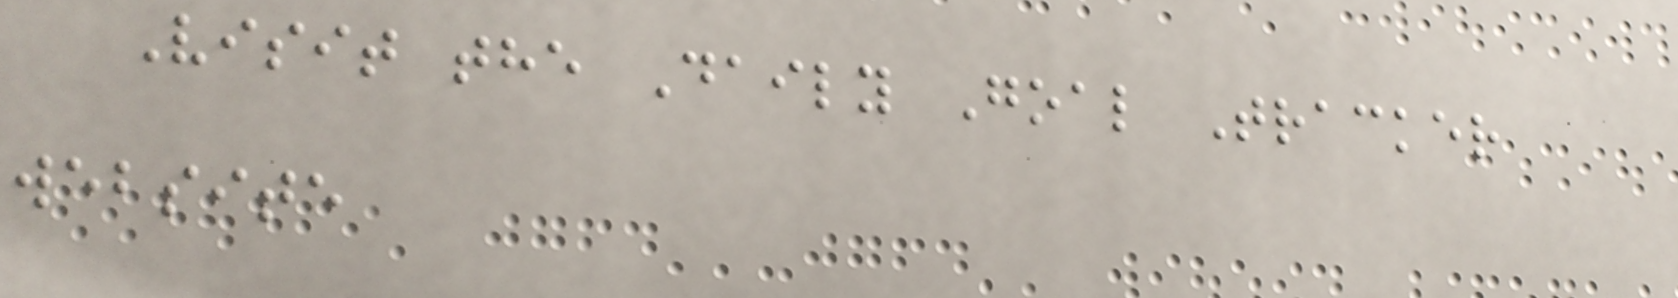Visit the Daily Goal Tracker
website
